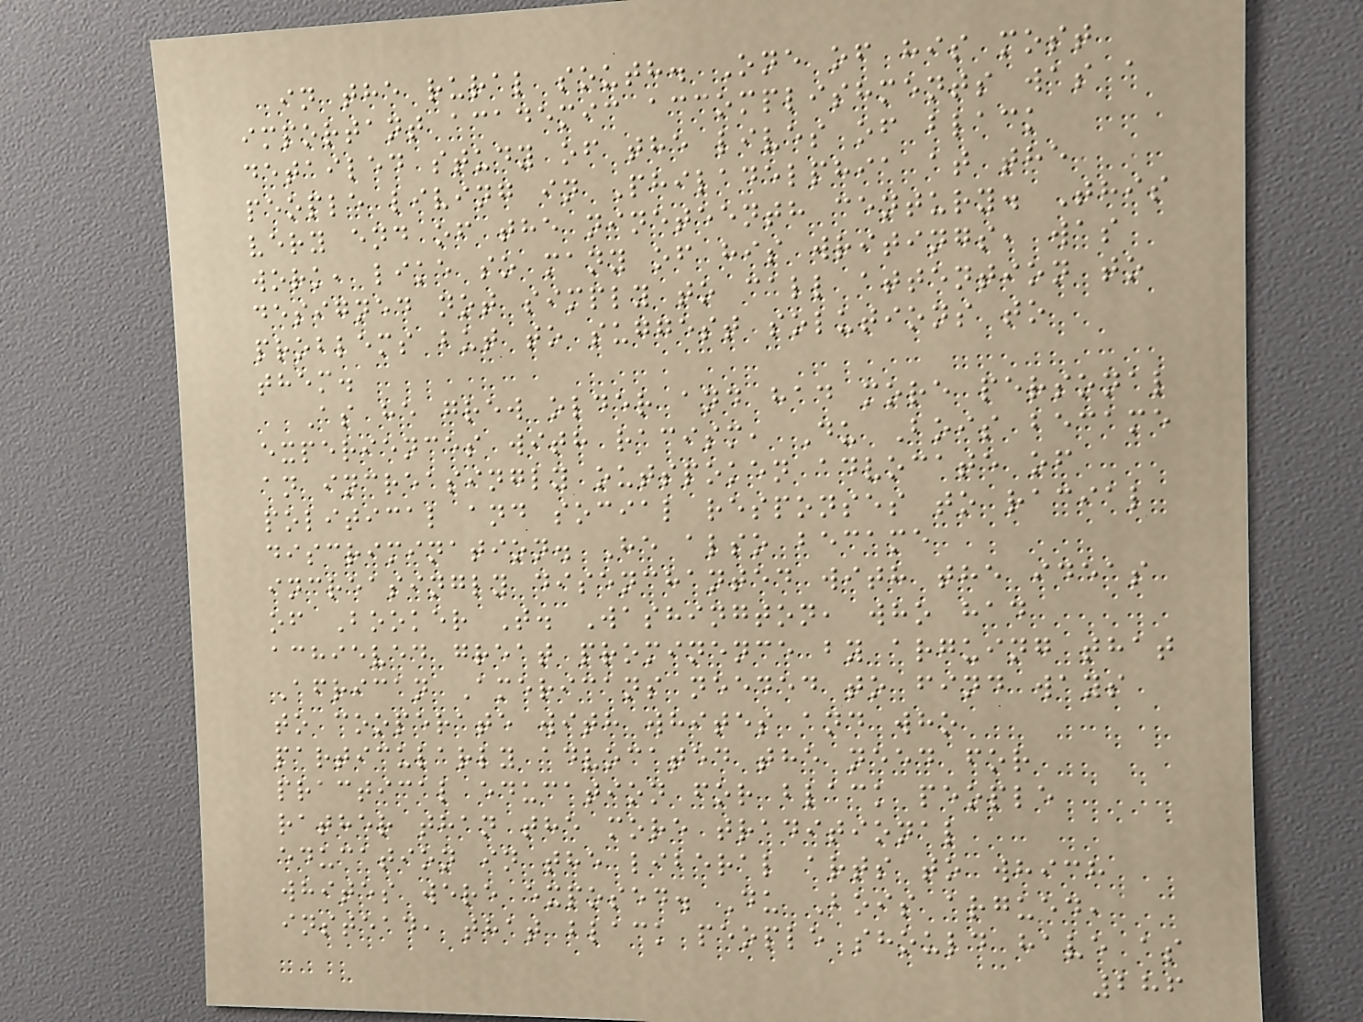in the rural south. One of his most
important academic accomplishments was a
detailed study of the lives of black
people living in Philadelphia at the
very end of the nineteenth century. This
work, like so many of his writings, was
designed not simply to call attention to
problems but to suggest solutions to
them.
As he grew older and had more personal
experiences with racism, Du Bois became
an increasingly outspoken advocate of
political and social responses to racial
discrimination. He also became
increasingly disenchanted with the ideas
of Booker T. Washington, who had
achieved great prominence by arguing that
African Americans needed to find ways
to cooperate with whites and who
particularly advocated the need for
practical education for black people
rather than the more traditional
education in the liberal arts to which
whites were exposed. Du Bois argued,
instead, that black people should have as
286
